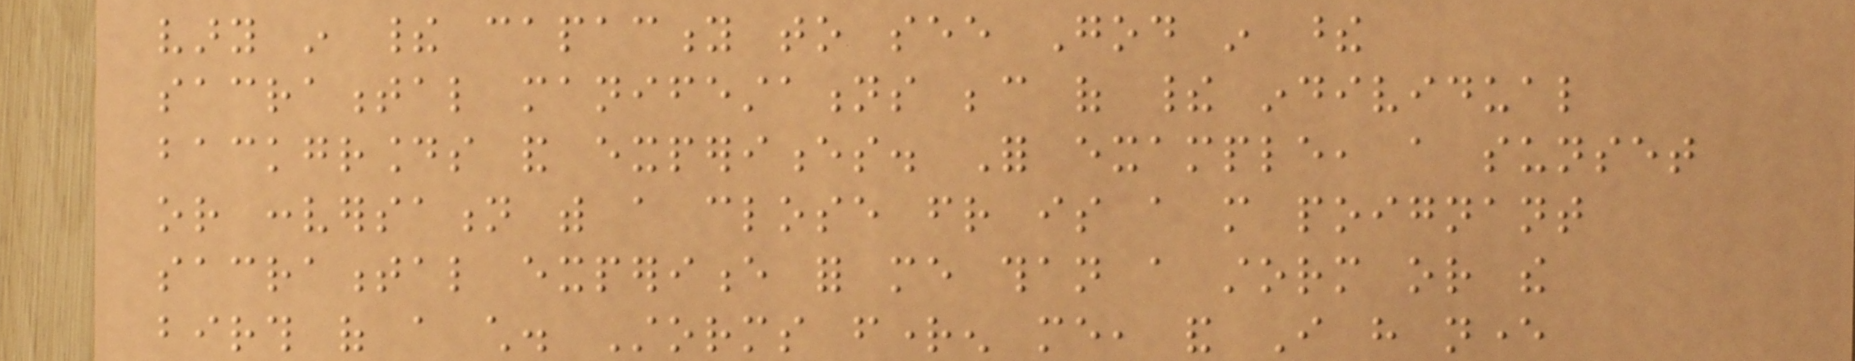vary in their capacity to see God in these
sacramental manifestations because of their individual
backgrounds and experiences. For example, a sunset
or conversation with a close friend is a more poignant
sacramental experience for me than a storm or the
birth of a child. Storms frighten me, and I have never
